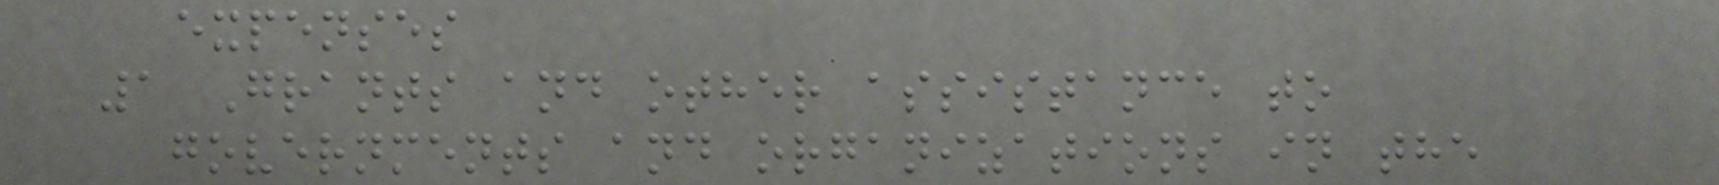expenses
1 Grants and other assistance to
governments and organizations in the
